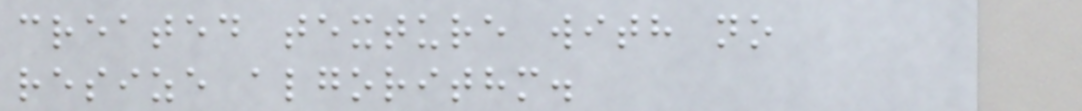created texture with no
resize algorithm.
